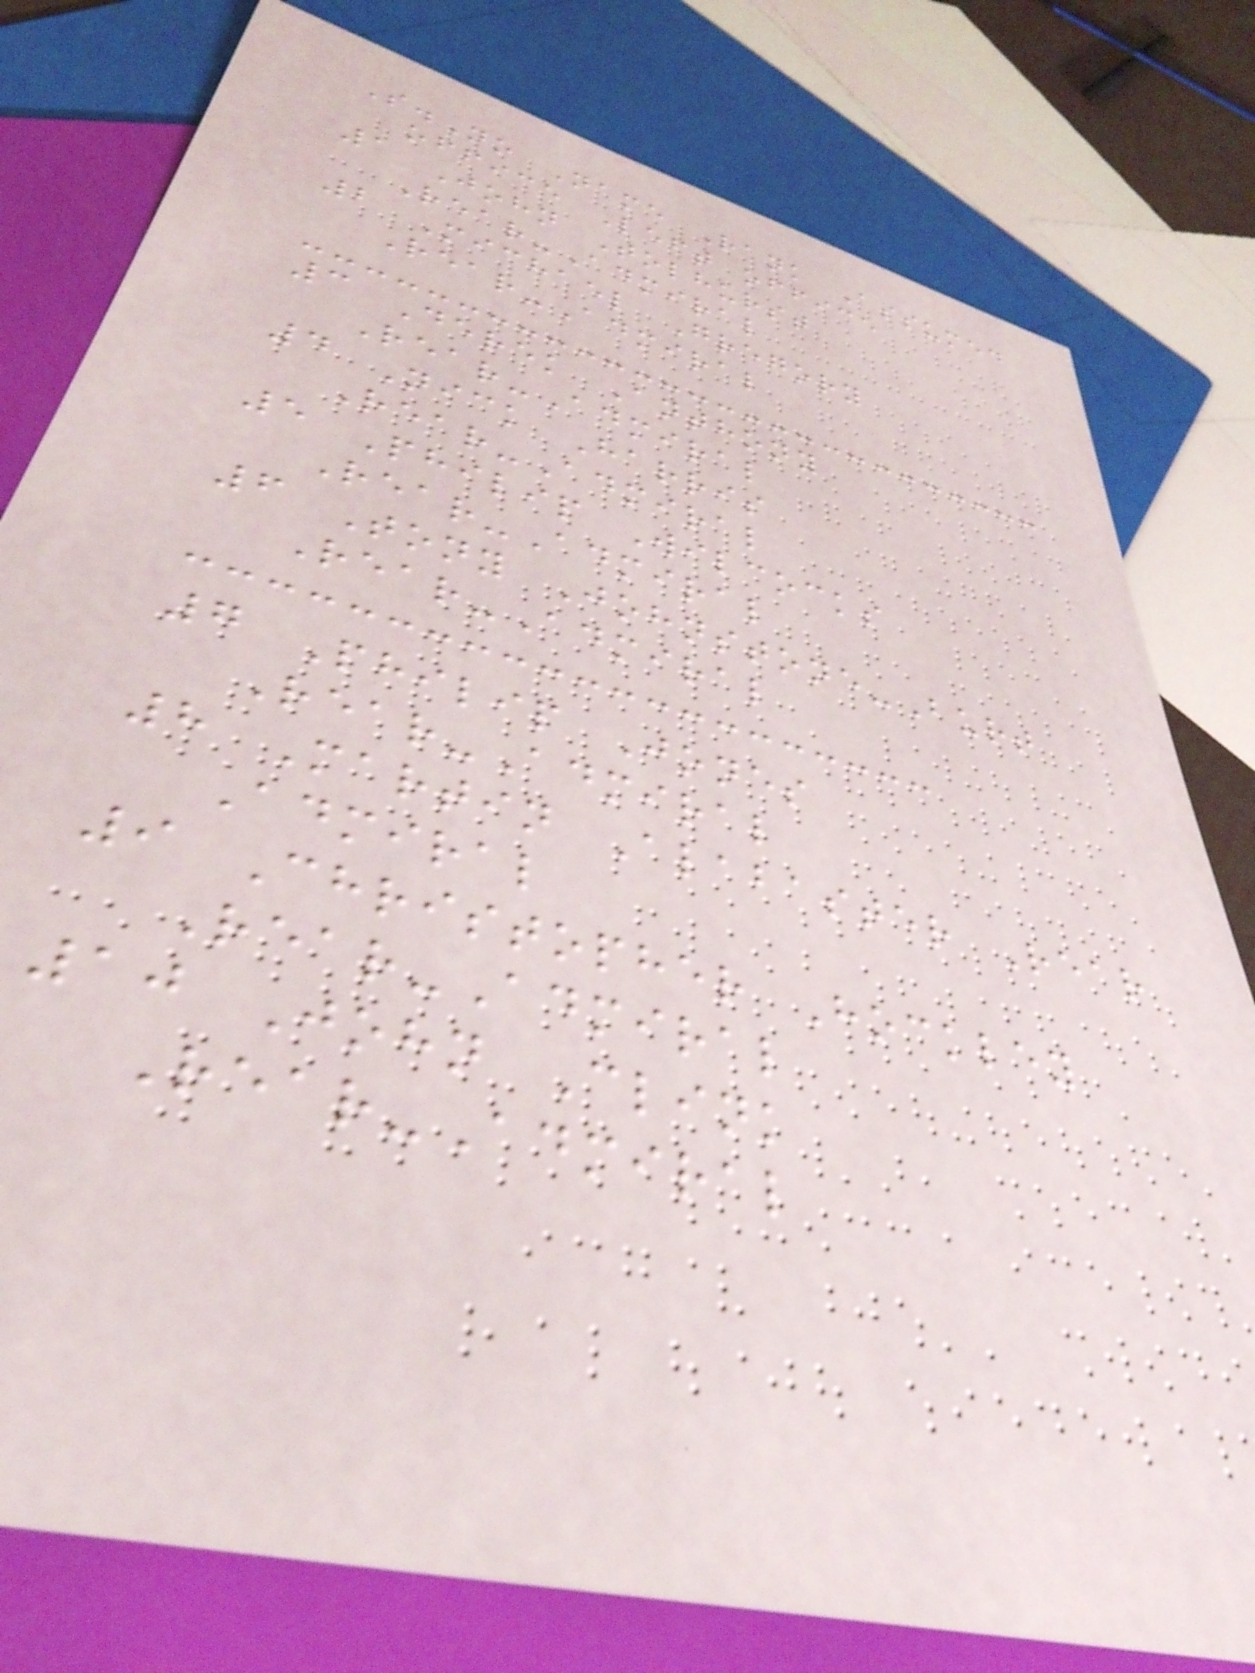S.No Name Rank Assumed
office Left office
1 John Tolhurst
Rear-Admiral
2 Michael Gregory
Rear-Admiral
3 Derek Anthony
Rear-Admiral
4 Nick Harris
Rear-Admiral
5 Philip Wilcocks
Rear-Admiral
6 Tony Johnstone-Burt
Rear-Admiral
7 Philip Jones
Rear-Admiral
8 Martin Alabaster Rear
Admiral
9 Christopher Hockley
Rear-Admiral
10 John Clink
Rear-Admiral
